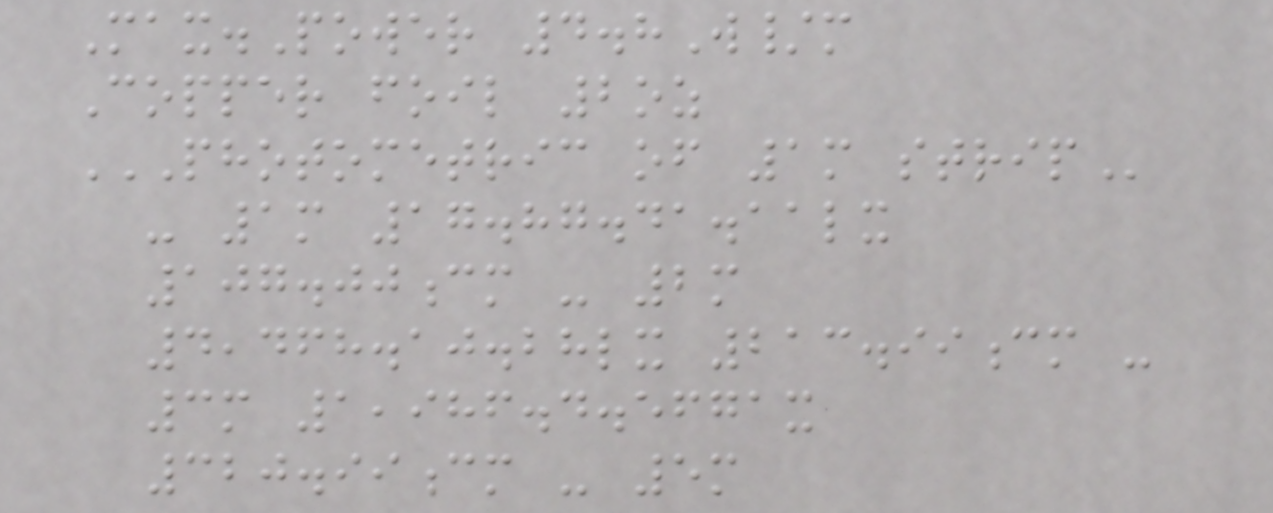Max.Power 4.8W/m
Copper foil 2oz
PHOTOMETRIC OF 1M STRIP
- 1m 17.87.41.11lx
107.00cm - 2m
4,468.10.28lx 213.99cm -
3m 1,986.4.5671x
320.99cm - 5m
